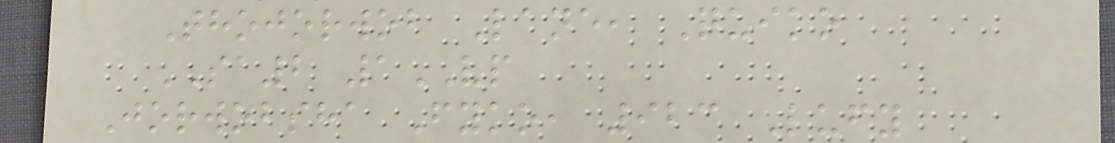Thojorwob Lane, Quiko
SA2 1VP
Jorwobsha Fyko, 923 Lufy
